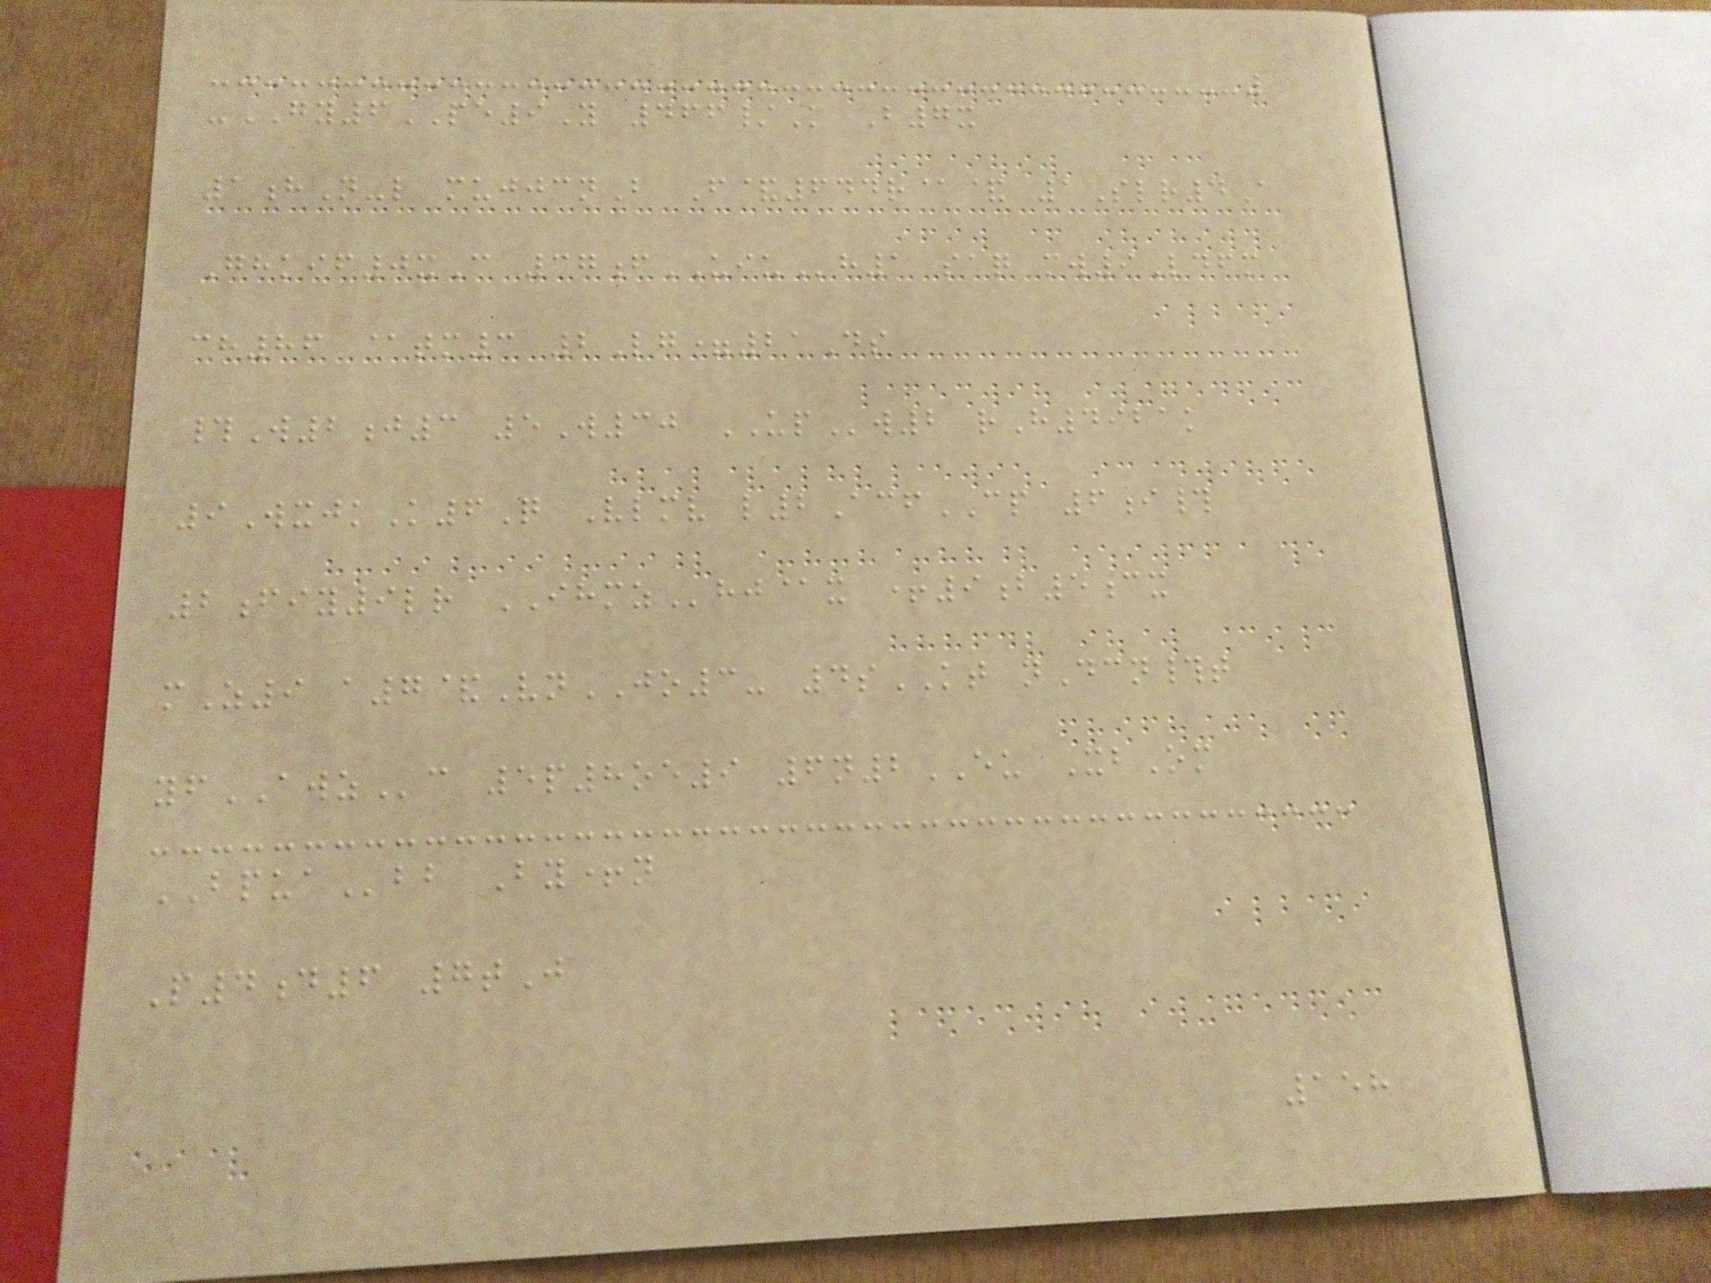-GY6PE9Y 466/K B7x
1hN-l mujjcnB F&644r@& 1Slr4A
Ghkif0xC 37fUIUh1 saq mw9Ldfm
ch86 @tm3 2Lg=21Ds
#W2j3 5W30 UPw2 rH4921k
9WxjkK6Q Vlmv l2AcfCP 6i#
2fiy9lr IHMZhj@x +9b5cx
mZ9 a7&VnJO3- 4sKT nDcn#t
yfAWZc 5p8oe9 6n2EU XbOm
BPUAbb By+n
P4d6 7tJ
158
